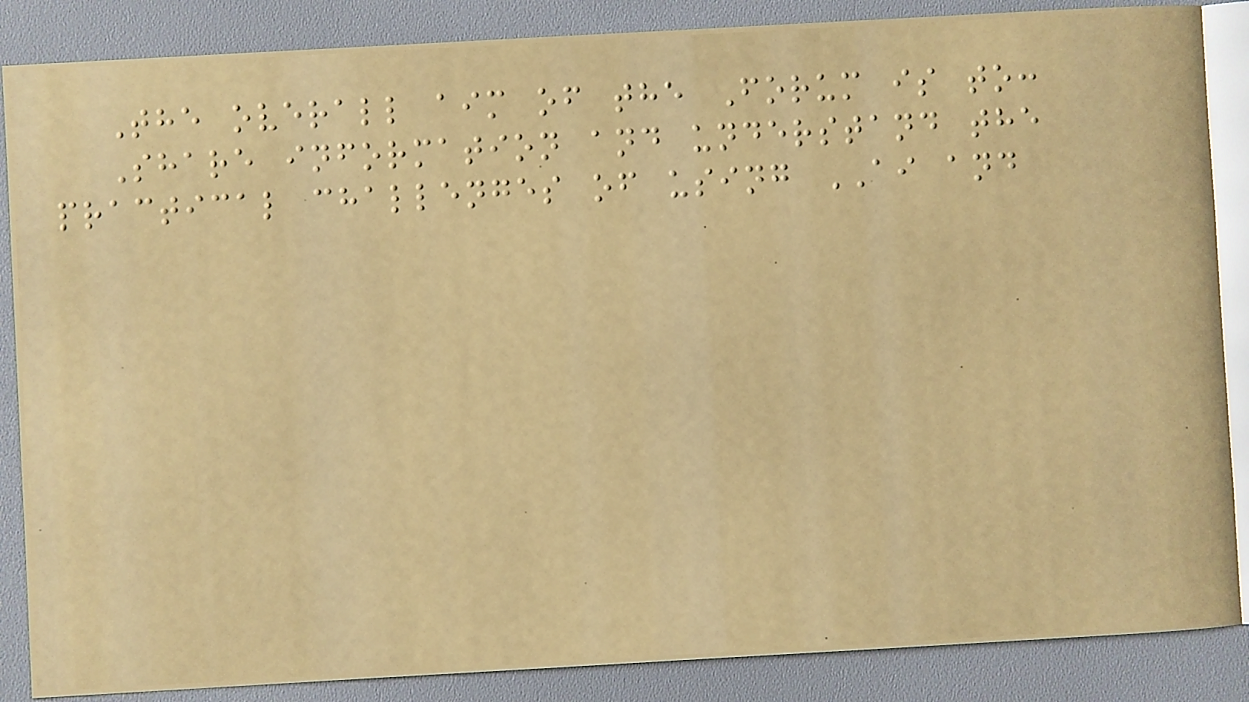The overall aim of the Forum is to:
Share information and understand the
practical challenges of using AI and
